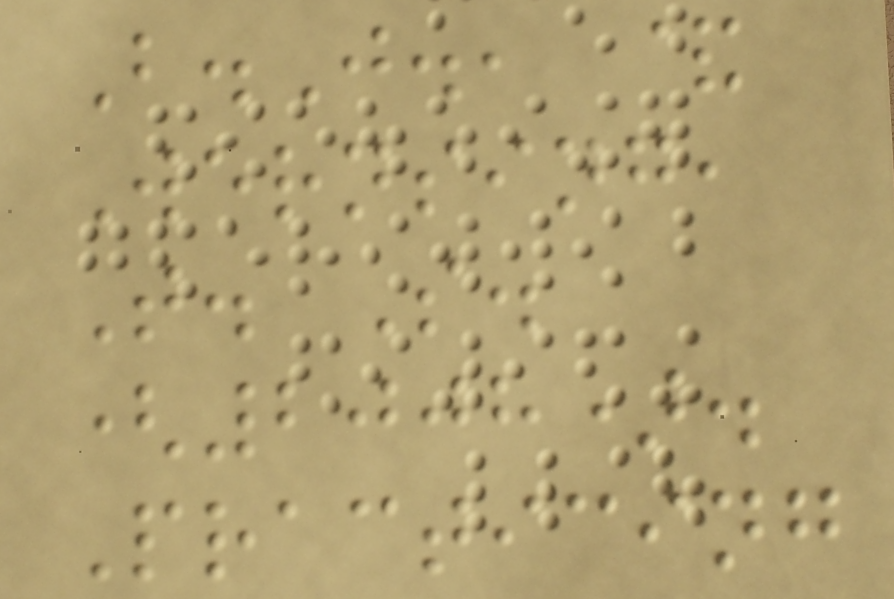B.J., &
Wernsing,
T. S.
(2008).
Practicing
